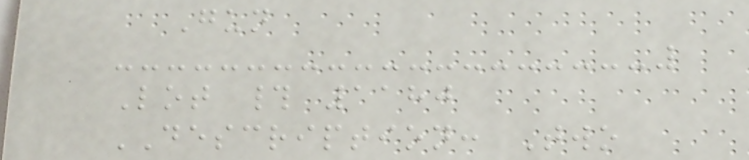Gun
Lot # 1180
DESCRIPTION: Two
